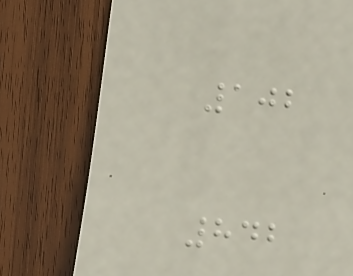102
842
